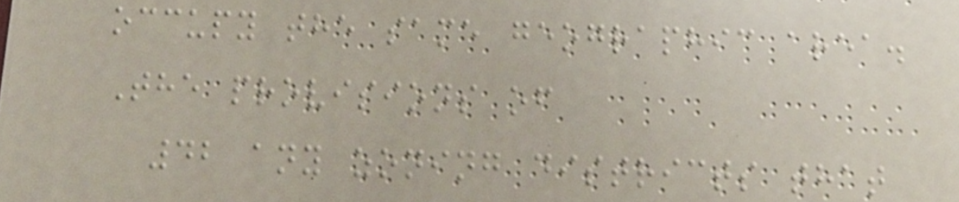occupy the same geographic area.
The provisions of
42 any zoning districts that
